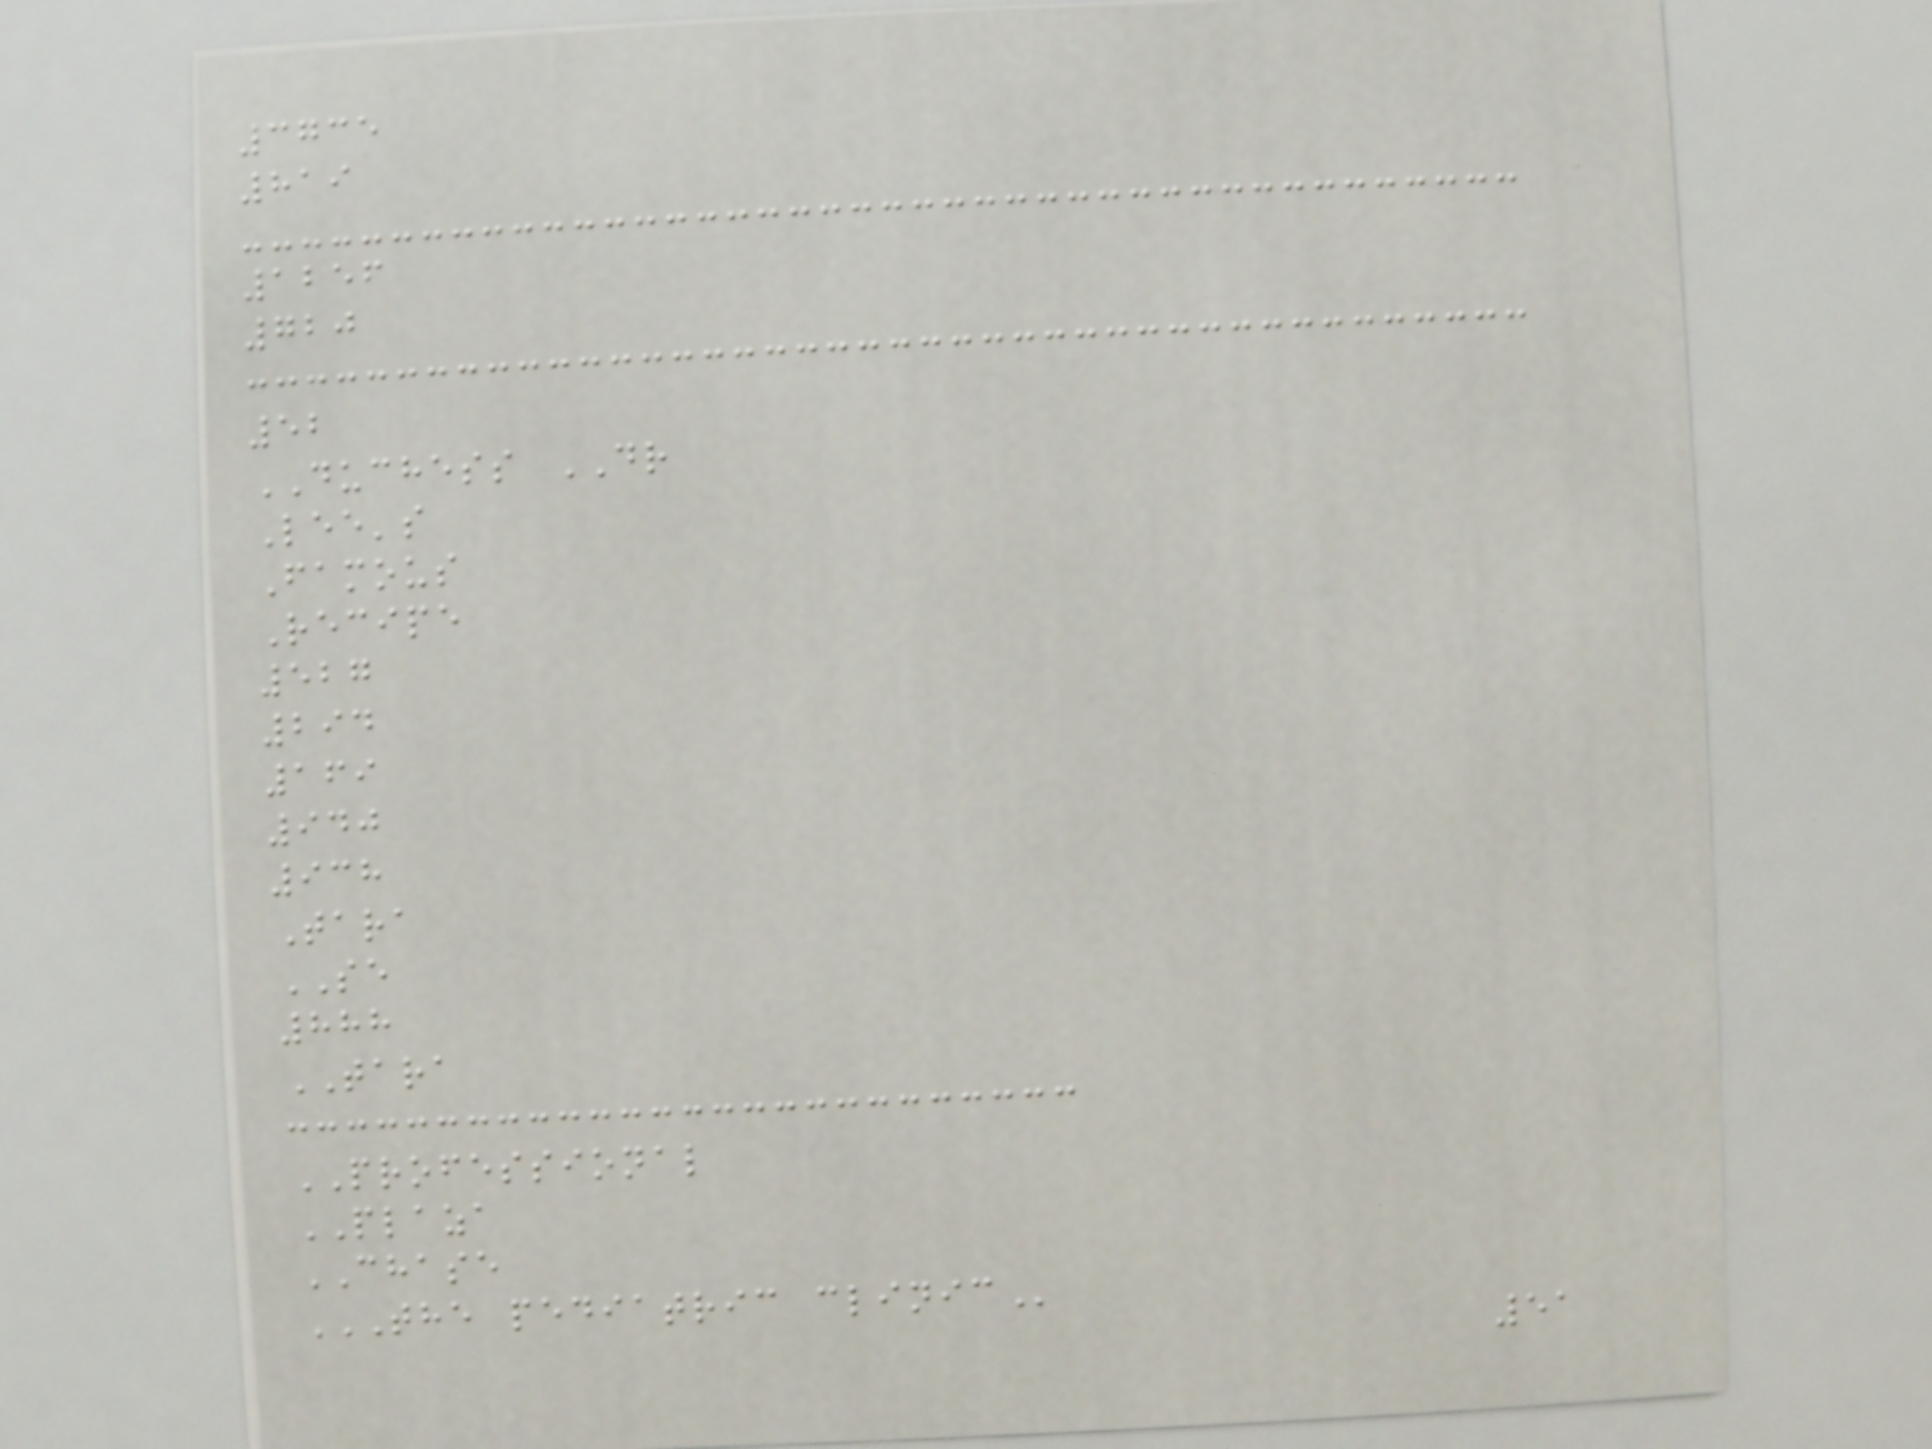3735
819
1256
720
52
DUCHESS DR
Lee's
Famous
Recipe
527
294
169
940
938
Tara
SE
888
TARA
PROFESSIONAL
PLAZA
CHASE
THE PEDIATRIC CLINIC
51
